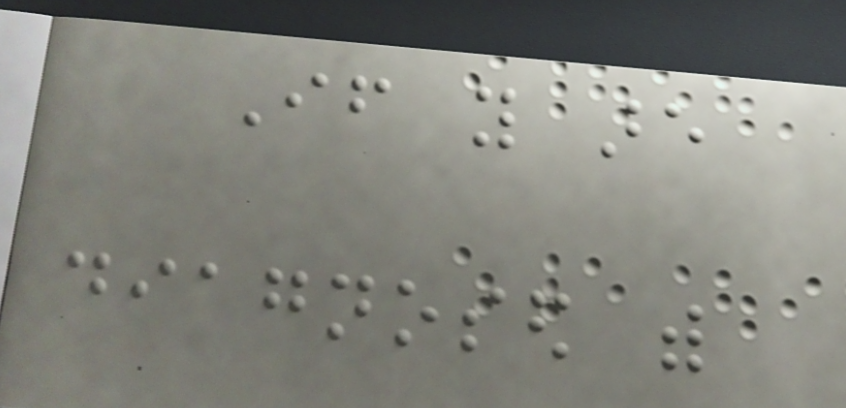If you are
diagnosed with
